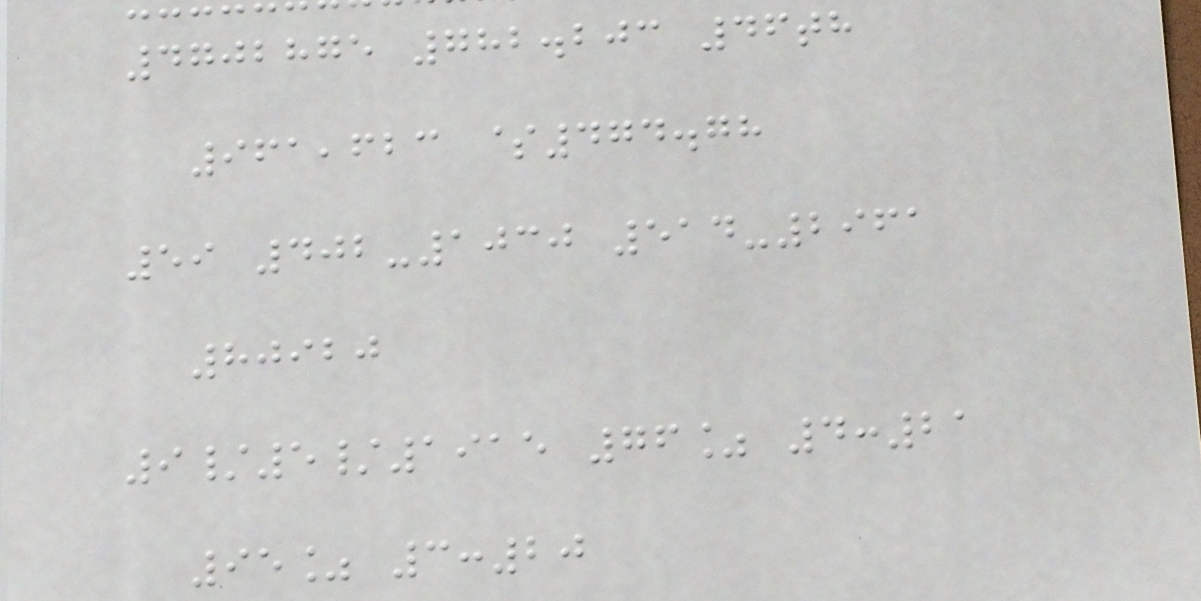4702875 782.203 46th
961,623 $474.78
59 402-1030 514-2961
80920
9/5/1915 76% 4:21
95% 3:20
